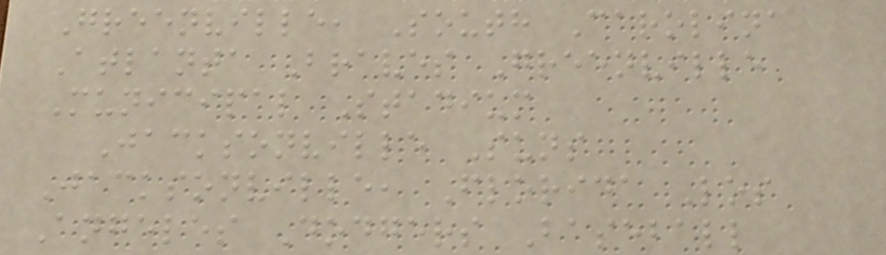Greenville, South Carolina
Atlanta Braves Greenville
Municipal Stadium
Jacksonville Suns
Jacksonville, Florida Los
Angeles Dodgers Baseball
